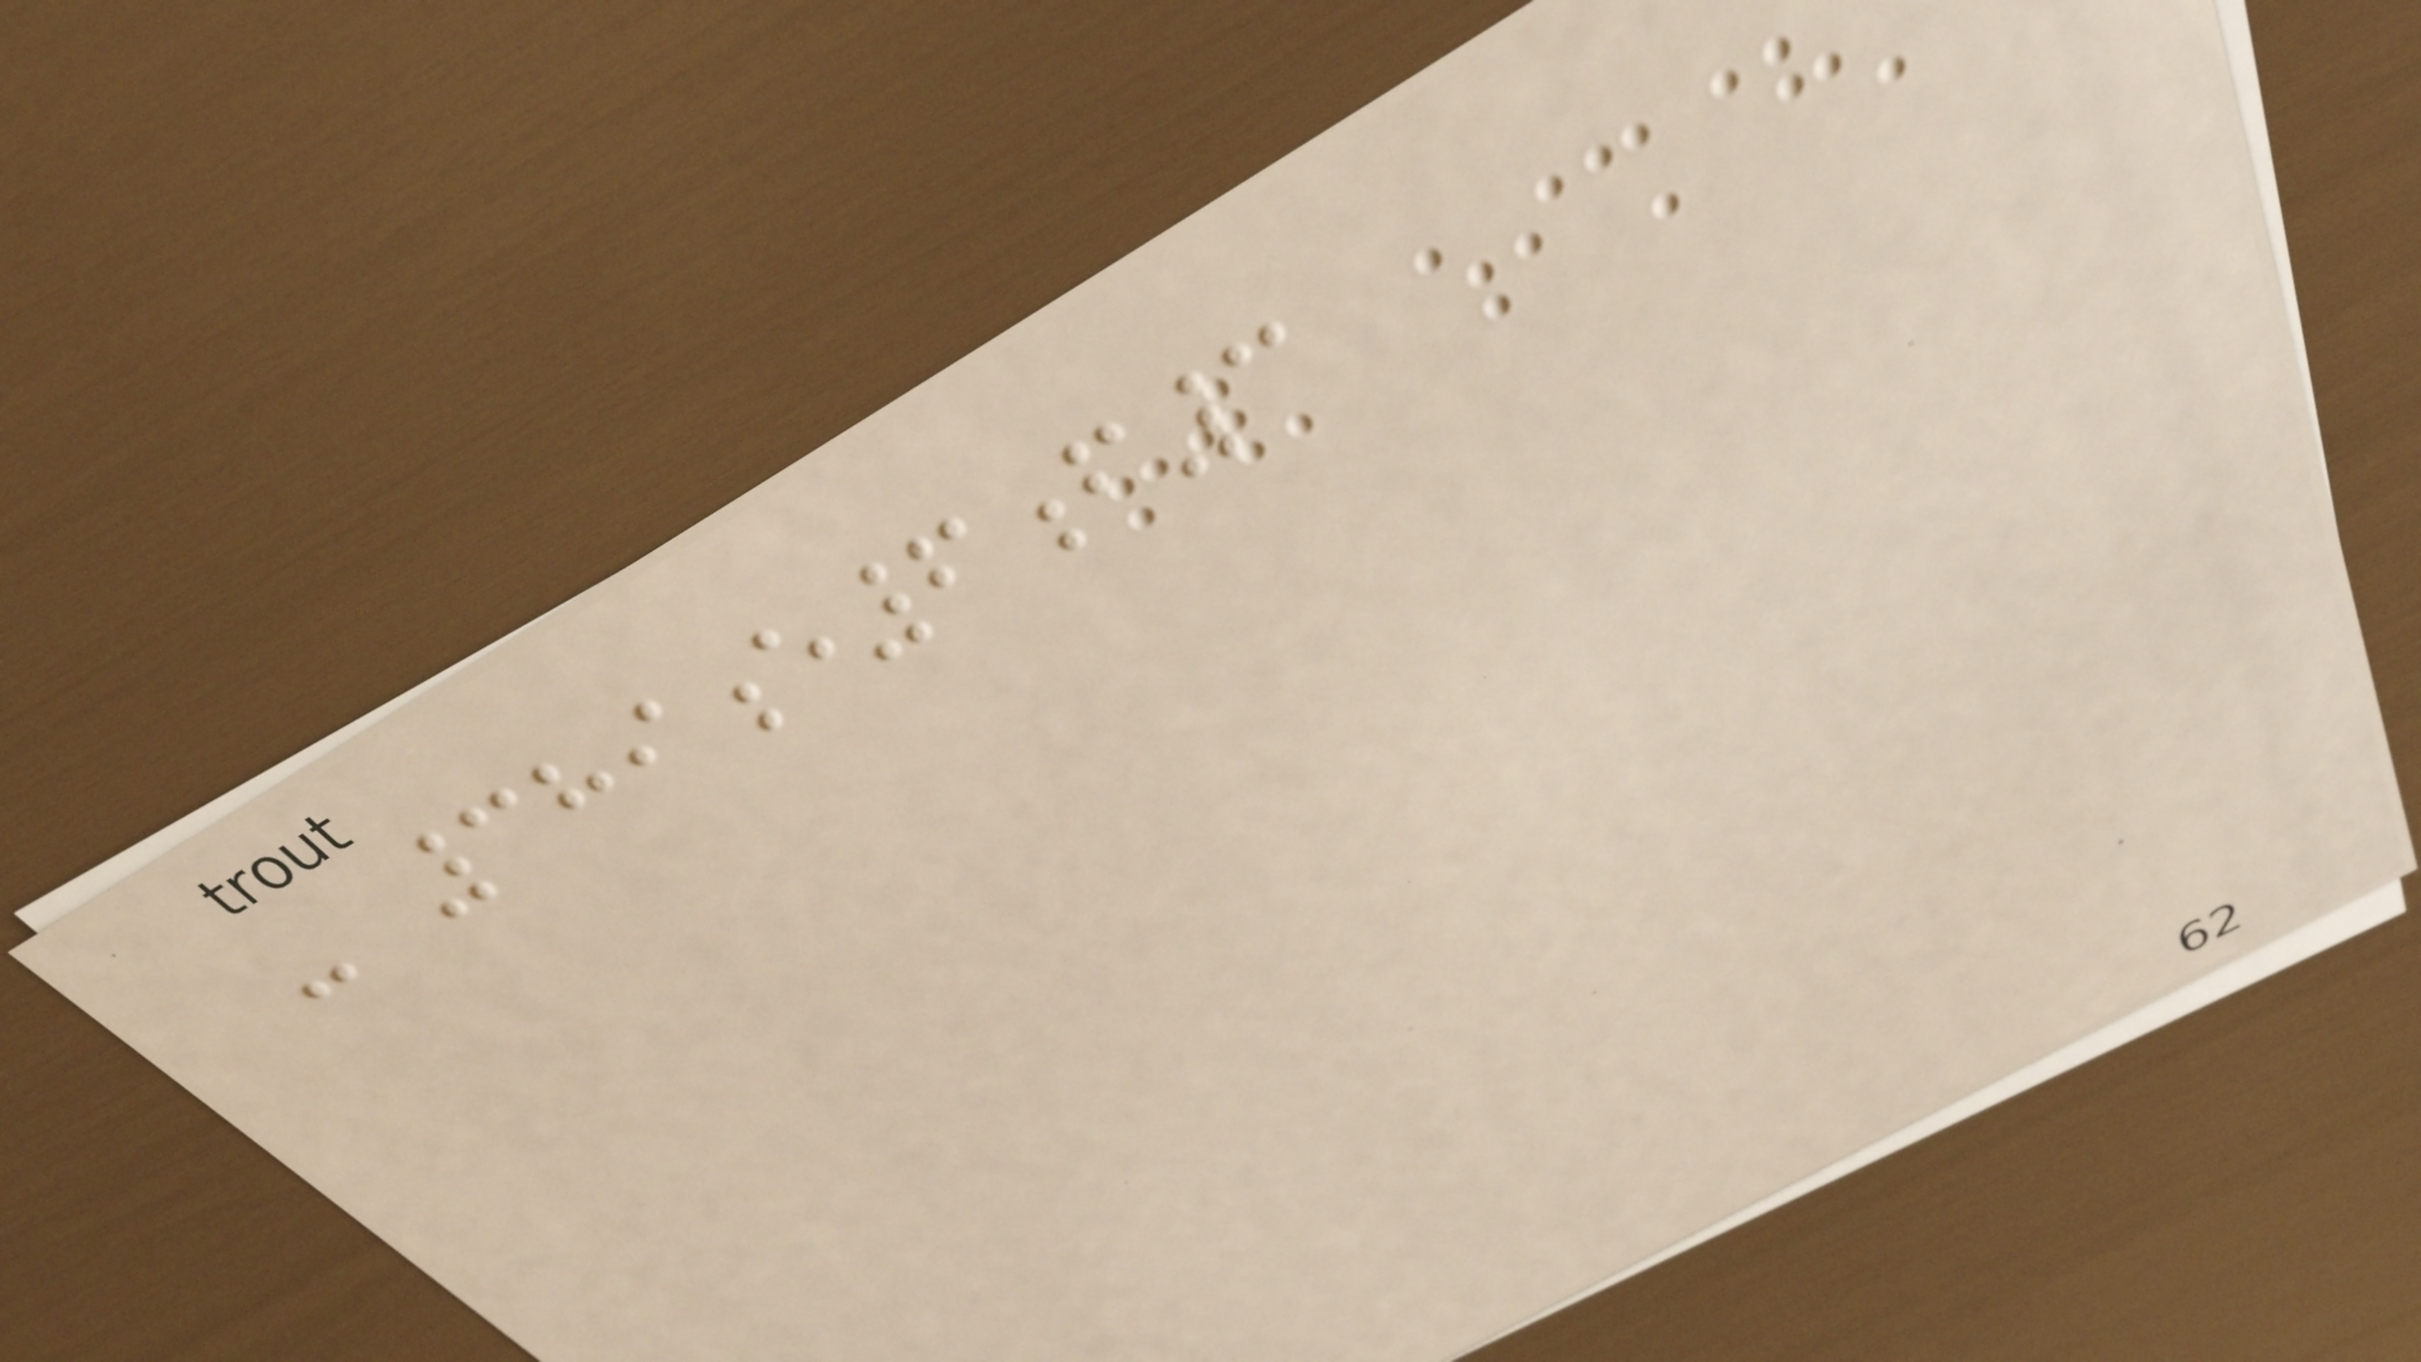- 389e6f3
